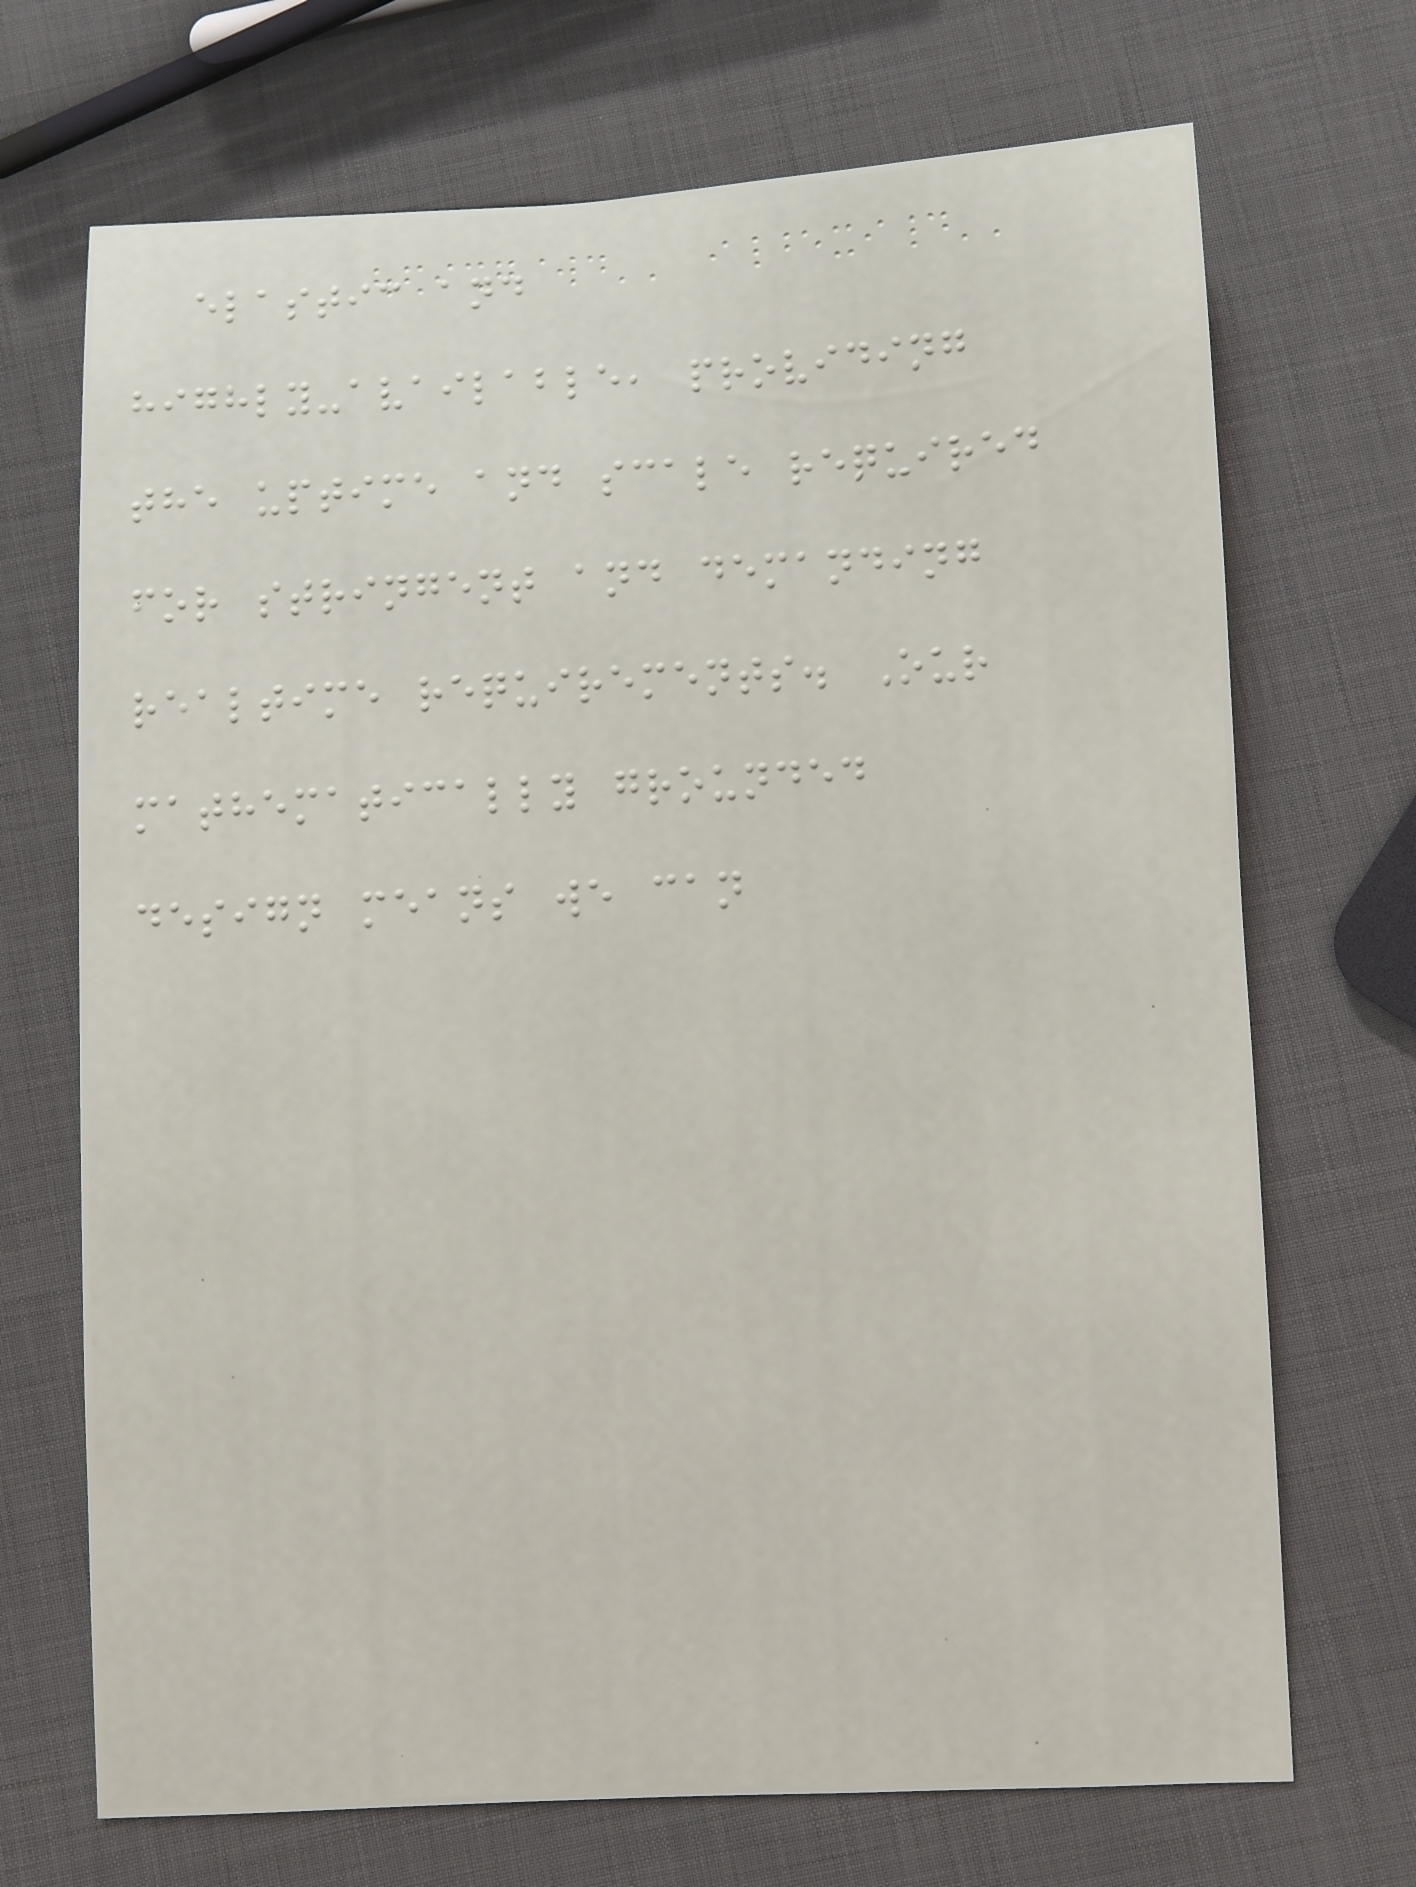elastic and
highly-available, providing
the uptime and scale required
for stringent and demanding
realtime requirements. Our
mathematically grounded
design means we can
